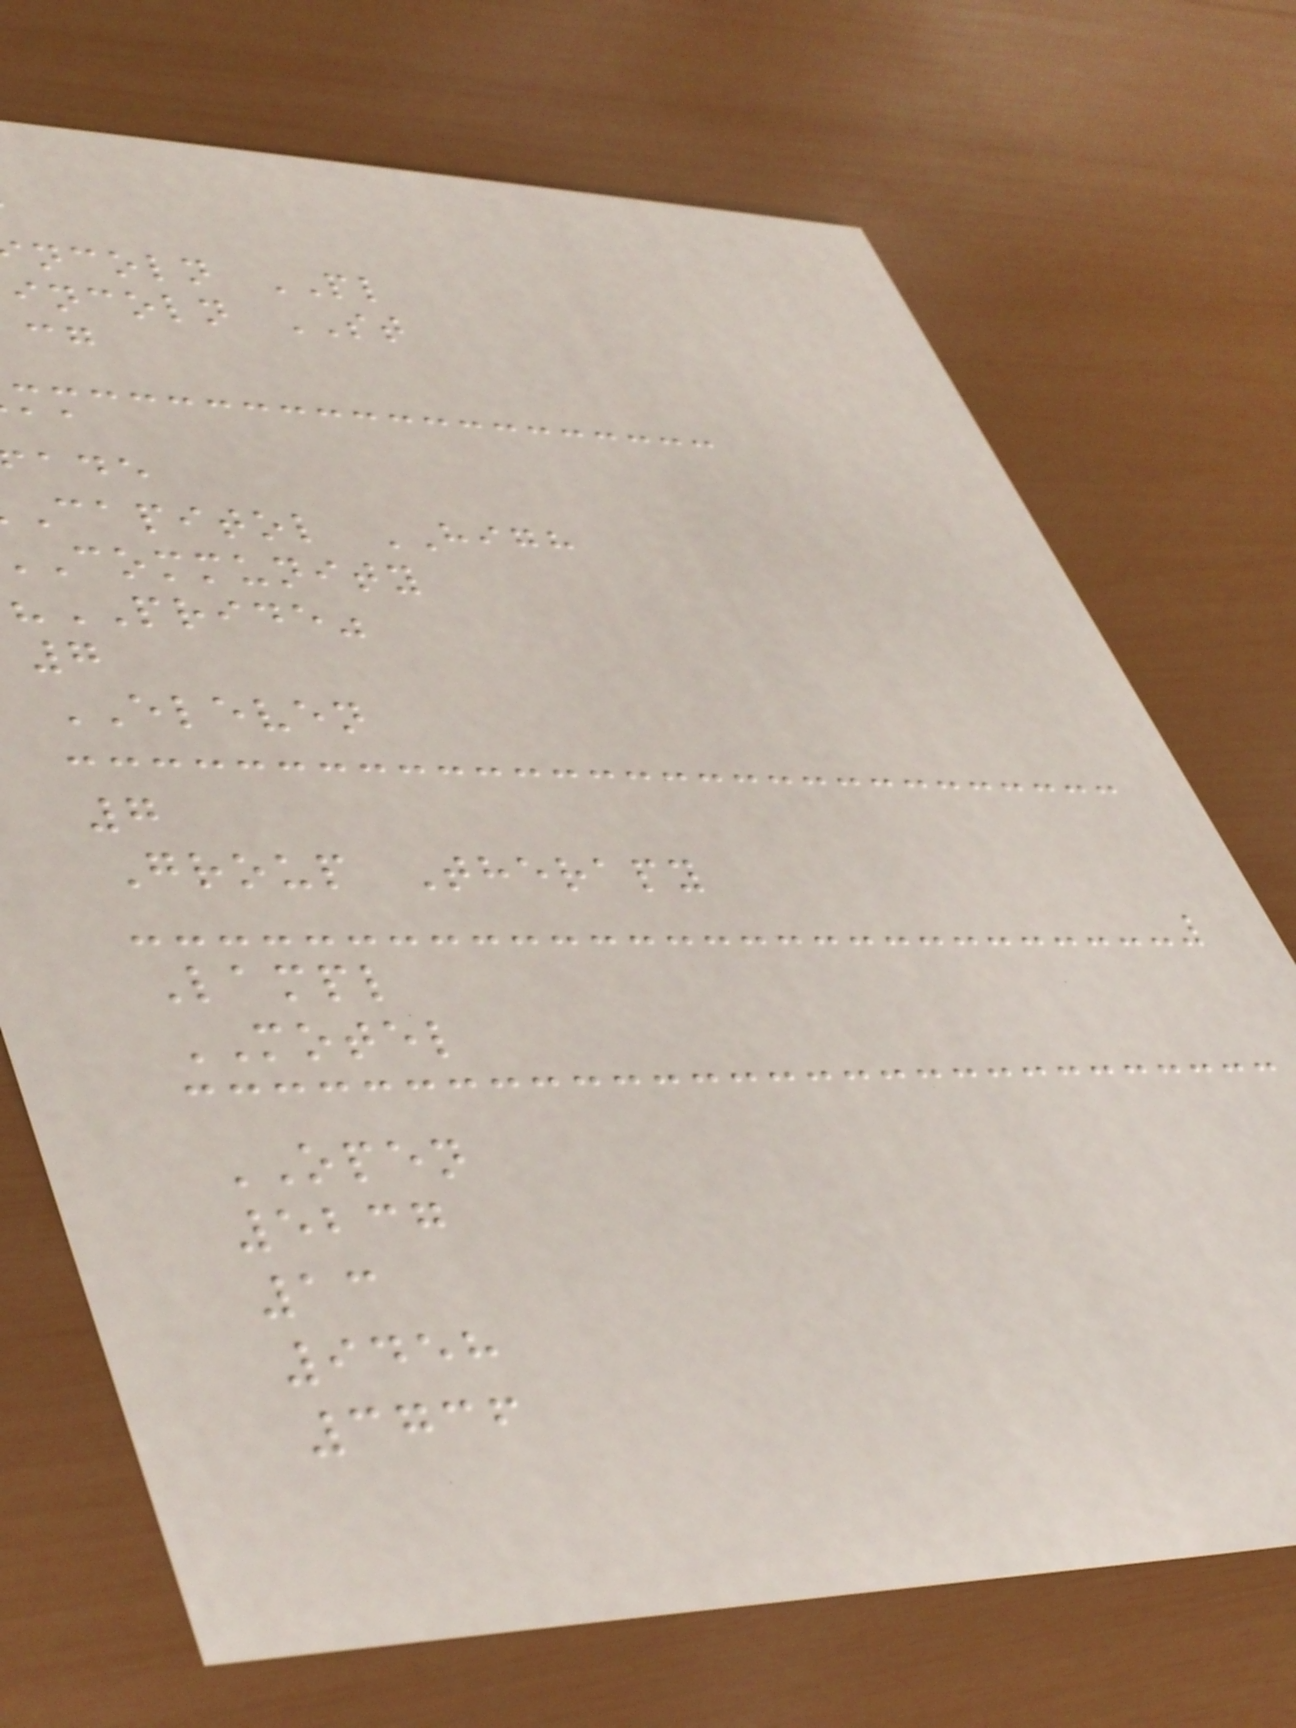ncoln PL
incoln ST
capitol HIGH
community
"PRIDE"
7
ELEVEN
7
Group Therapy
Lampl
MOTEL
OPEN
5237
13
9458
3736
